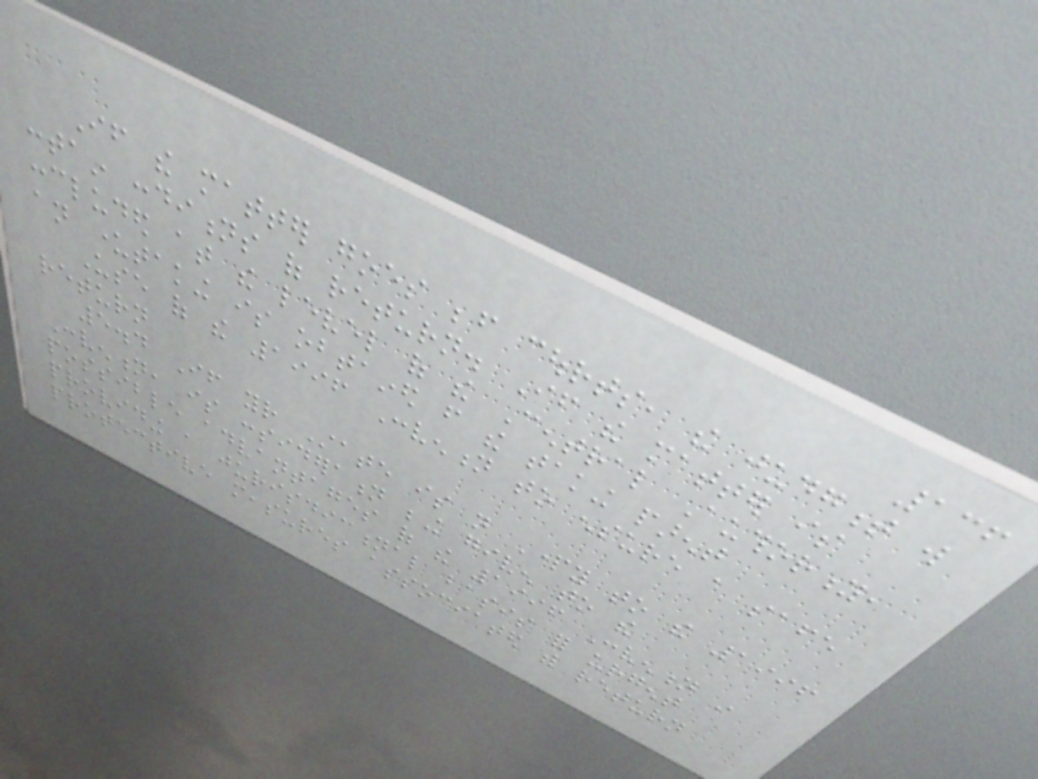136
If the matter goes before courts, the judgment will
contain conditions of return. If the matter is
concluded at the level of the Central Authority,
an undertaking is obtained from the taking parent
Use of the 1996 Convention to ensure a safe
return
5.4 If your State is not Party to the 1996
Convention, is consideration being given to the
possible advantages of the 1996 Convention in
providing a jurisdictional basis for urgent
protective measures associated with return
